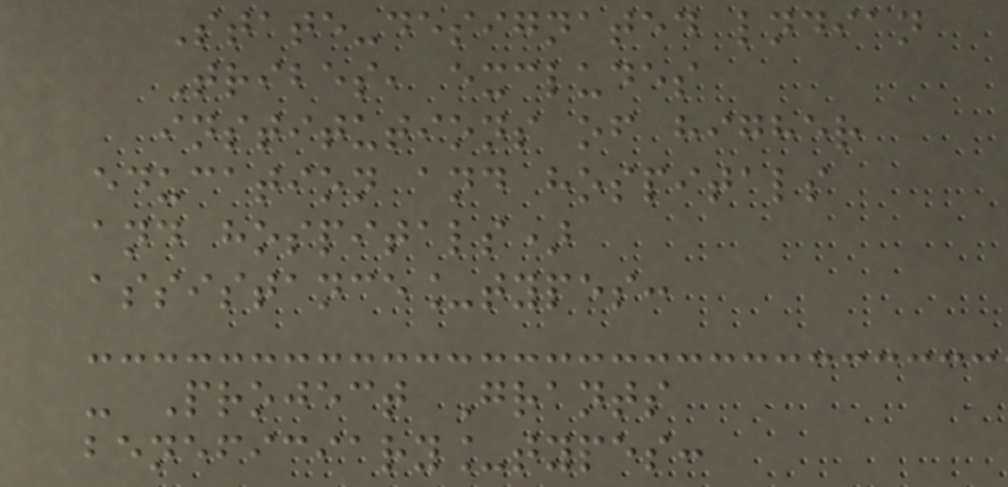State-designated lndian
Tribes, excludes
institutions of higher
education and hospitals
and hospitals)
assistance_types:
- Project Grants
beneficiary_types:
